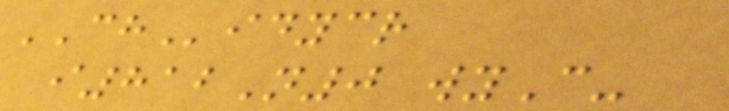CHidycr
i812N0 wyC-
